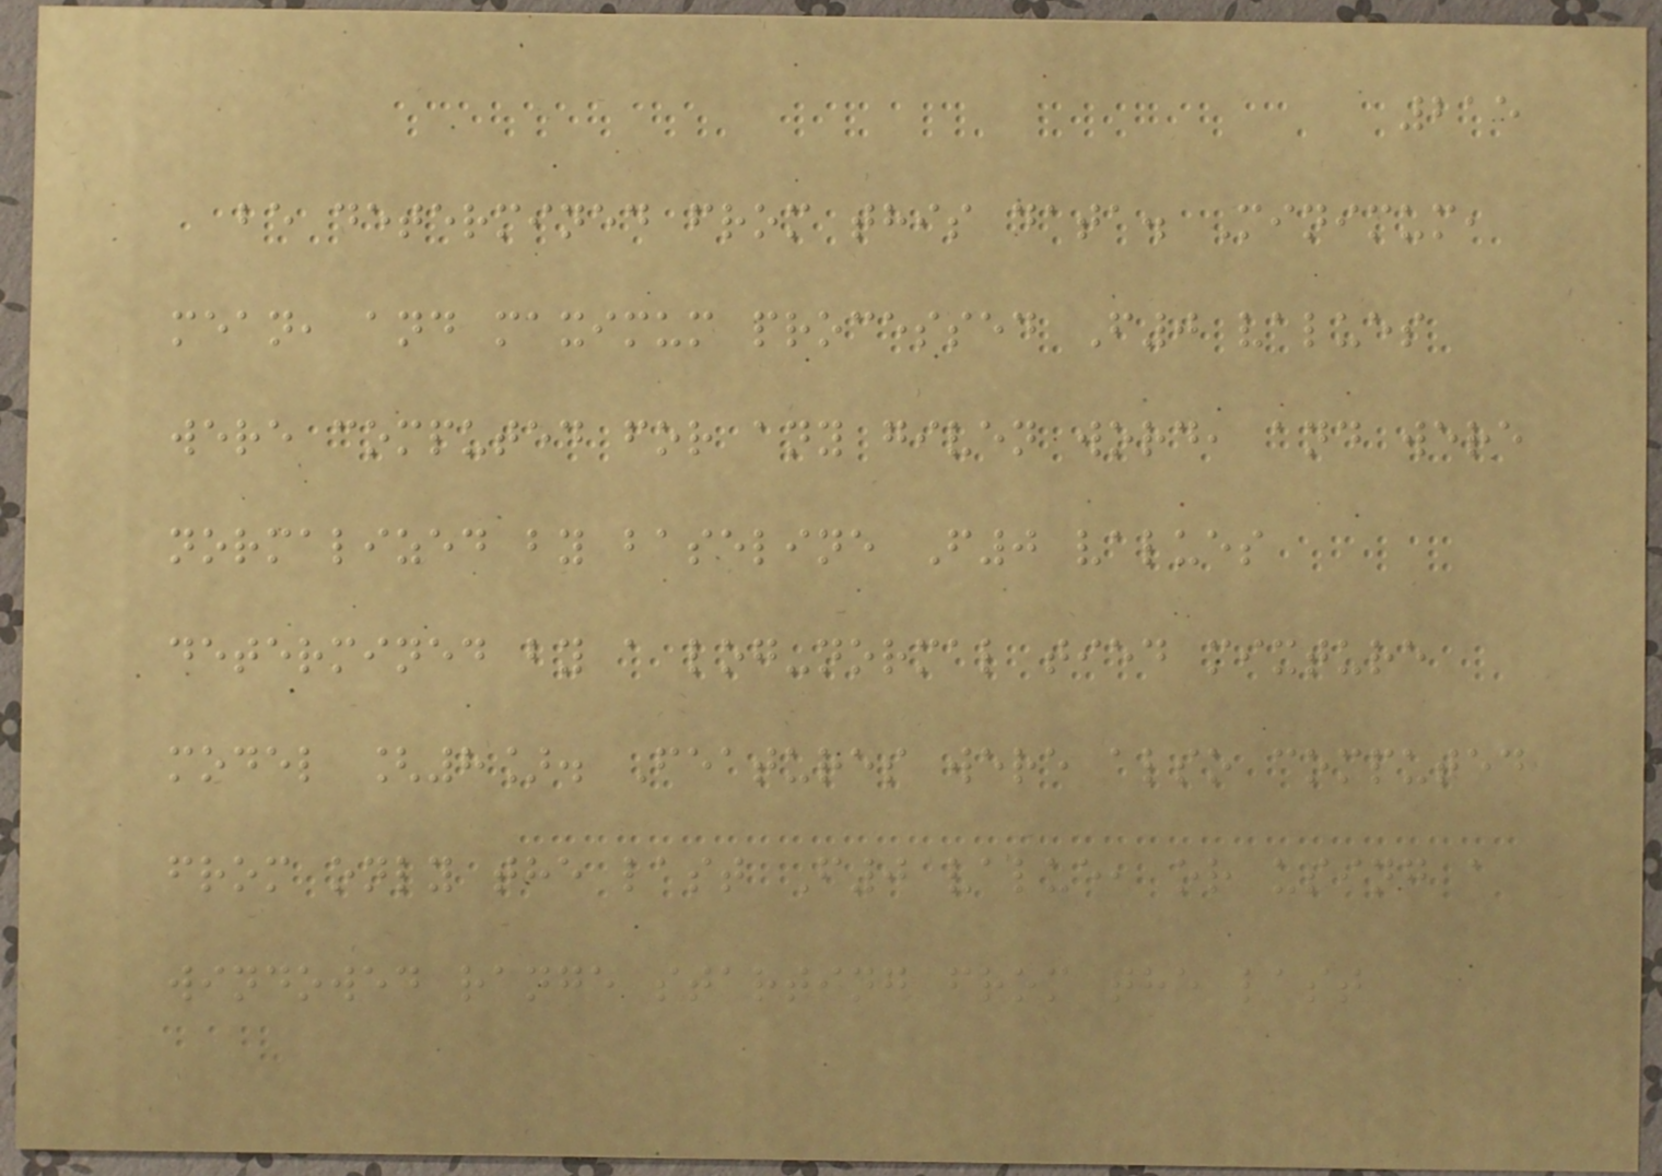215
be determined from this data. Minimum,
mean, and maximum processed F0 values
were computed for any given word, and were
normalized by baseline F0 values
determined by a log-normal tied mixture
model [8]. Features were also computed
from only the last F0 value, or using a
windowed range starting from the last
